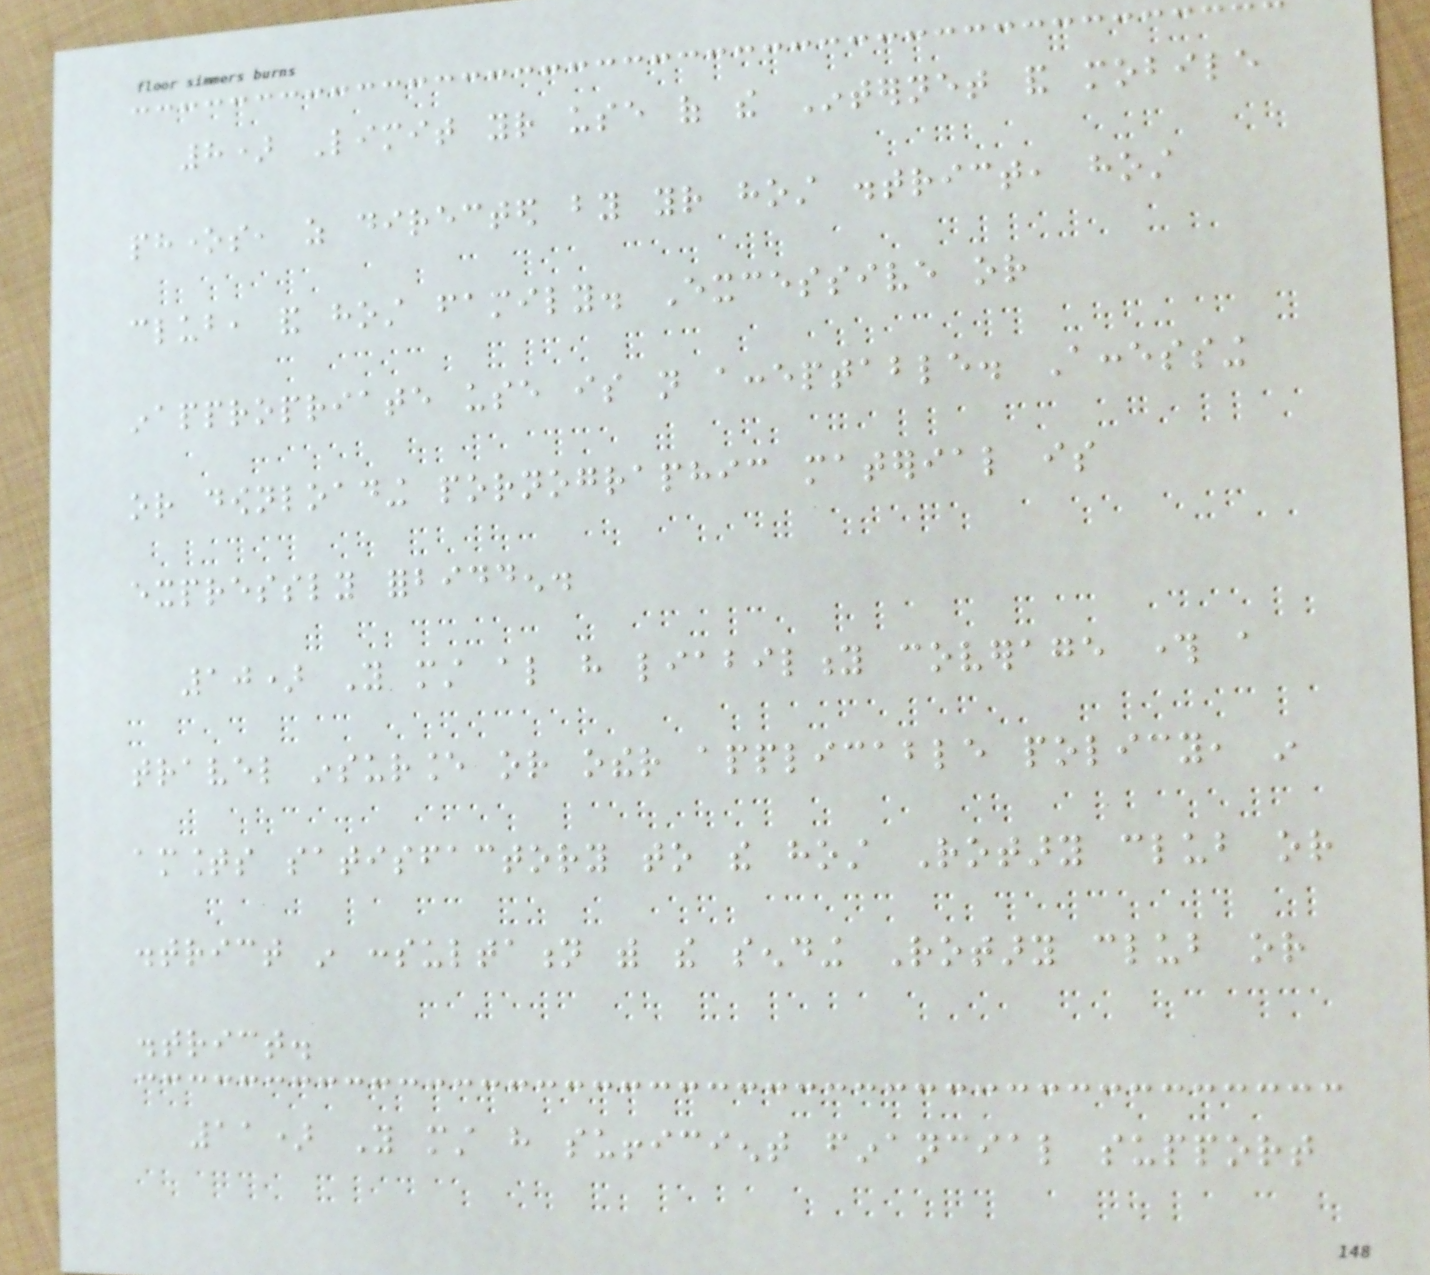8) Limit your use of the Internet and mobile
phones, as directed by your host district, host
club, and host family. Excessive or
inappropriate use is not acceptable. Accessing
or downloading pornographic material is
expressly forbidden.
10) You must also have liability coverage through a
travel insurance or other applicable policy, in
amounts satisfactory to the host Rotary club or
district in consultation with the sending Rotary club or
district.
11) You must have sufficient financial support
